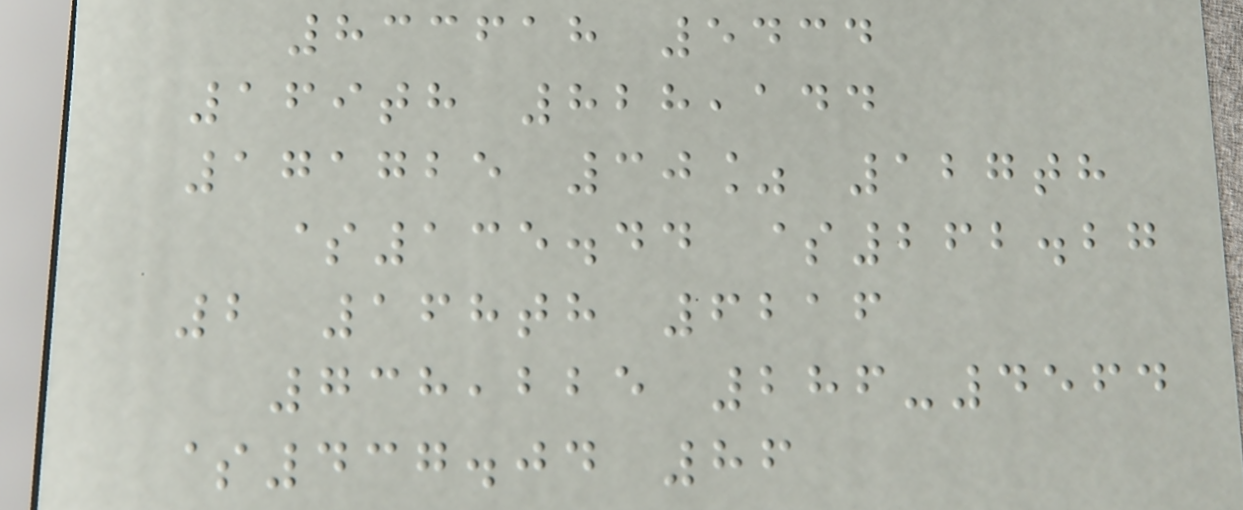833618 5434
169th 828,144
171725 30% 127th
$135.44 $262.27
2 168th 6216
738,225 286-4564
$437.04 86
